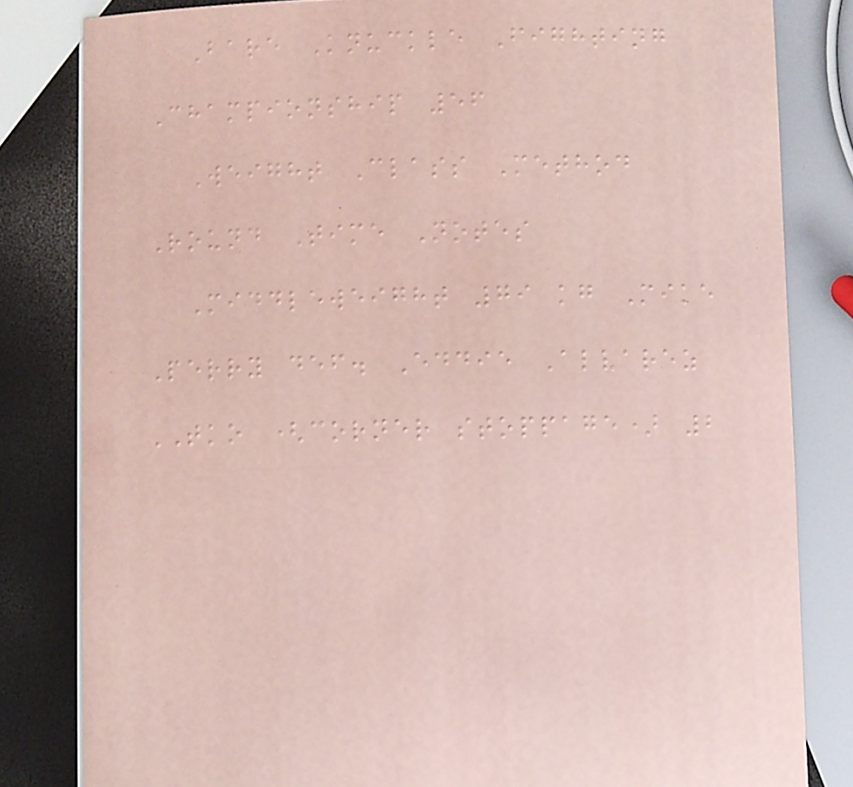Bare Knuckle Fighting
Championship 56
Weight Class Method
Round Time Notes
Middleweight 79 kg Mike
Perry def. Eddie Alvarez
TKO (corner stoppage) 2
